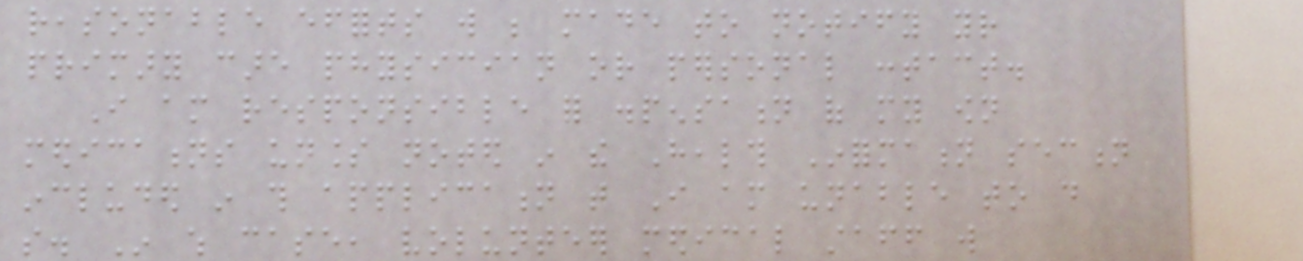reasonable efforts will be made to notify your
primary care physician or personal contact.
I am responsible for dispensation of my own
medications unless noted in the Health Information section
included in this application that I am unable to do
so. In which case, volunteer medical staff will
